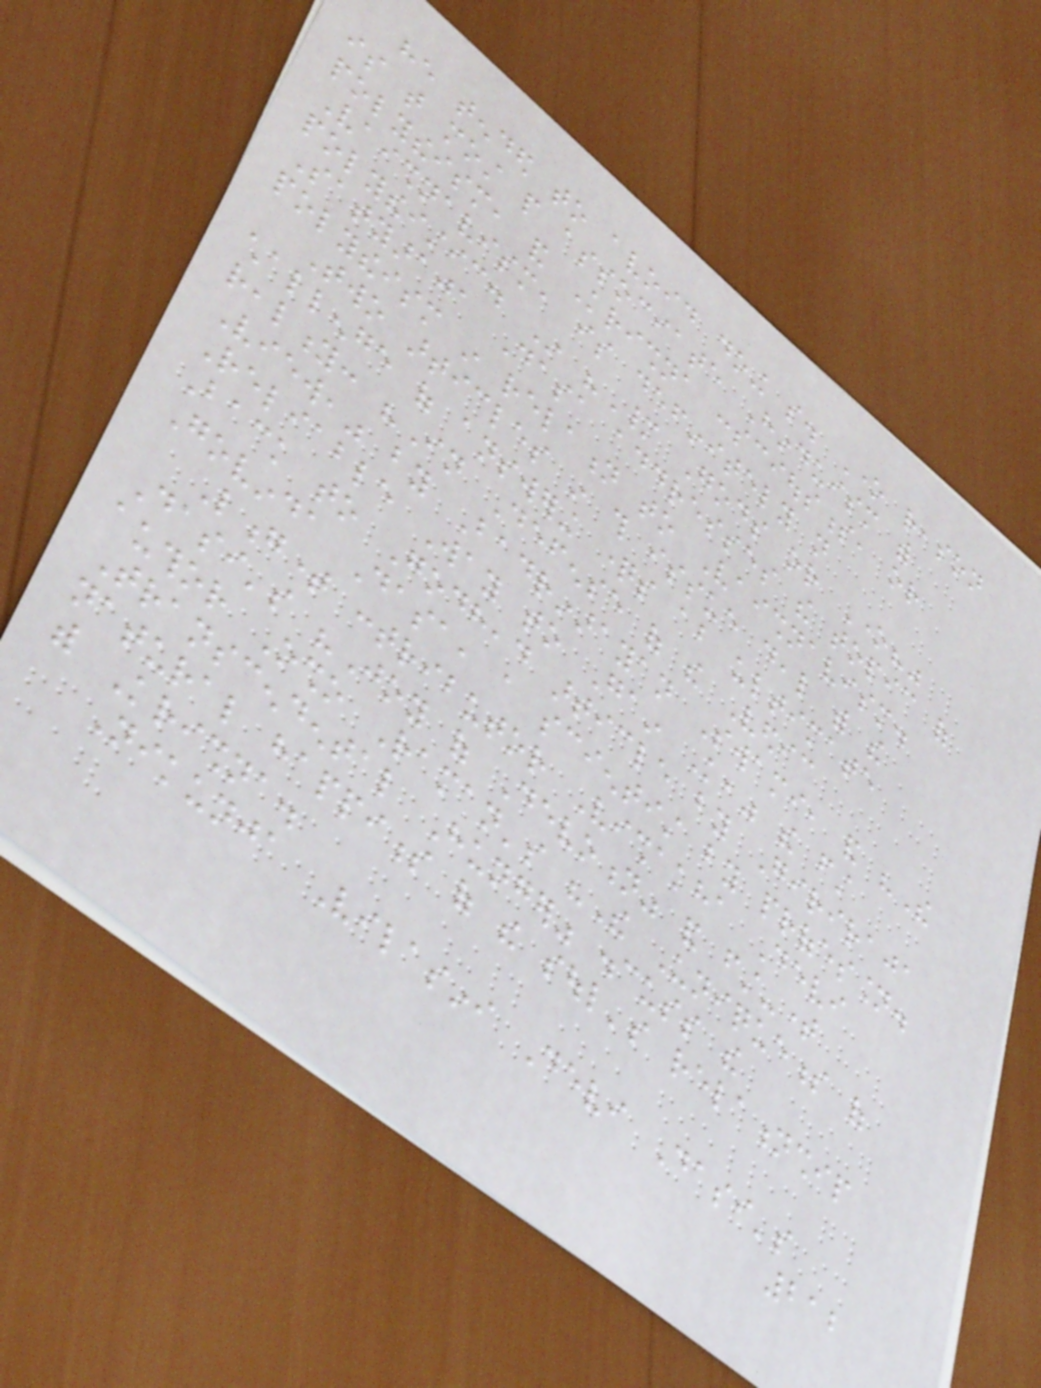he tended to avoid doing so. One reason
is that most people associate Hinduism with
polytheism, and Krishna consciousness, or
Vaishnavism, is definitely not
polytheistic. In "Many Gods or One?"
Satyaraja Dasa addresses the topic of
polytheism in relation to Vaishnavism.
Two articles in this issue deal with the
challenge of answering questions about ultimate
reality: "In Defense of the Vedic
View," by Badrinarayan Swami, and "The
Reliable Way to Gain Knowledge," the first
Back to Godhead article by Giriraja
Govinda Dasa, a scientist by profession.
Longtime contributor Vishakha Devi
Dasi's "Joy of Devotion" and first-time
author Osho Raman's "The Uniqueness of
Transcendental Hunger" discuss the
natural happiness of the soul's relationship
with Krishna.
Nikunja Vilasini Devi Dasi's
212
